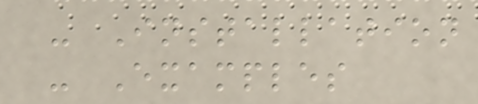- Installation
- Examples
